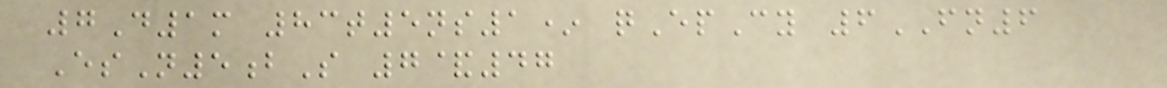7D1m 83t5ns1* qEpCy 6FN6
EsN5bS 7&47
